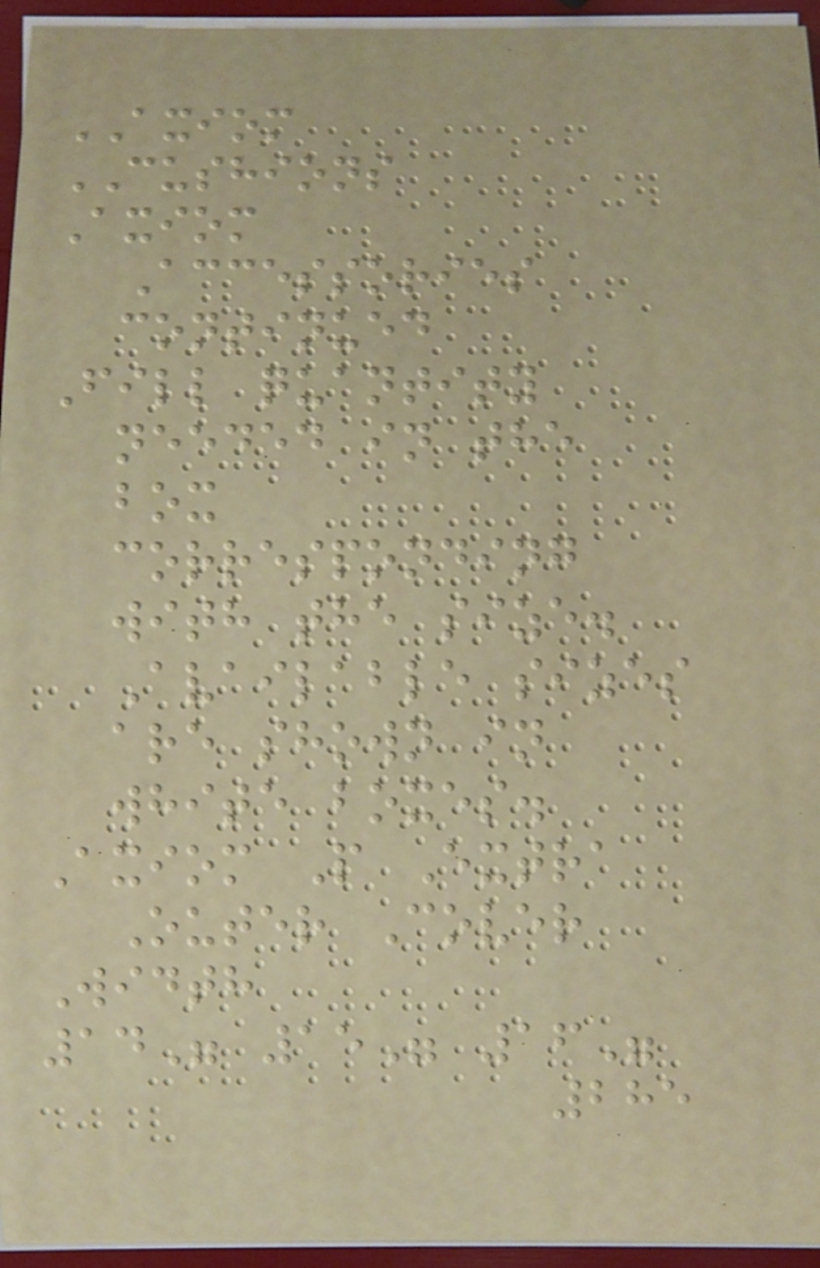AXIOM
CUSHIONS
Axiom
Accessories
continued
Fill quantity
needed in the
box
corresponding
with the size.
Available sizes
are shown in
white boxes.
Axiom P Extra
Outer Cover
Width
14" 15" 16"
285
